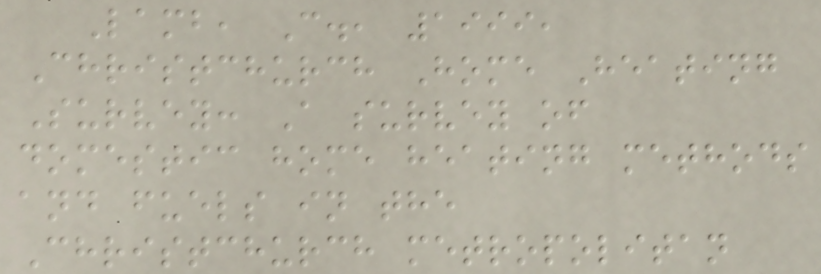Lamb, C., 1999,
Christchurch Home Heating
Survey: A survey of
domestic home heating methods
and fuels in the
Christchurch metropolitan
